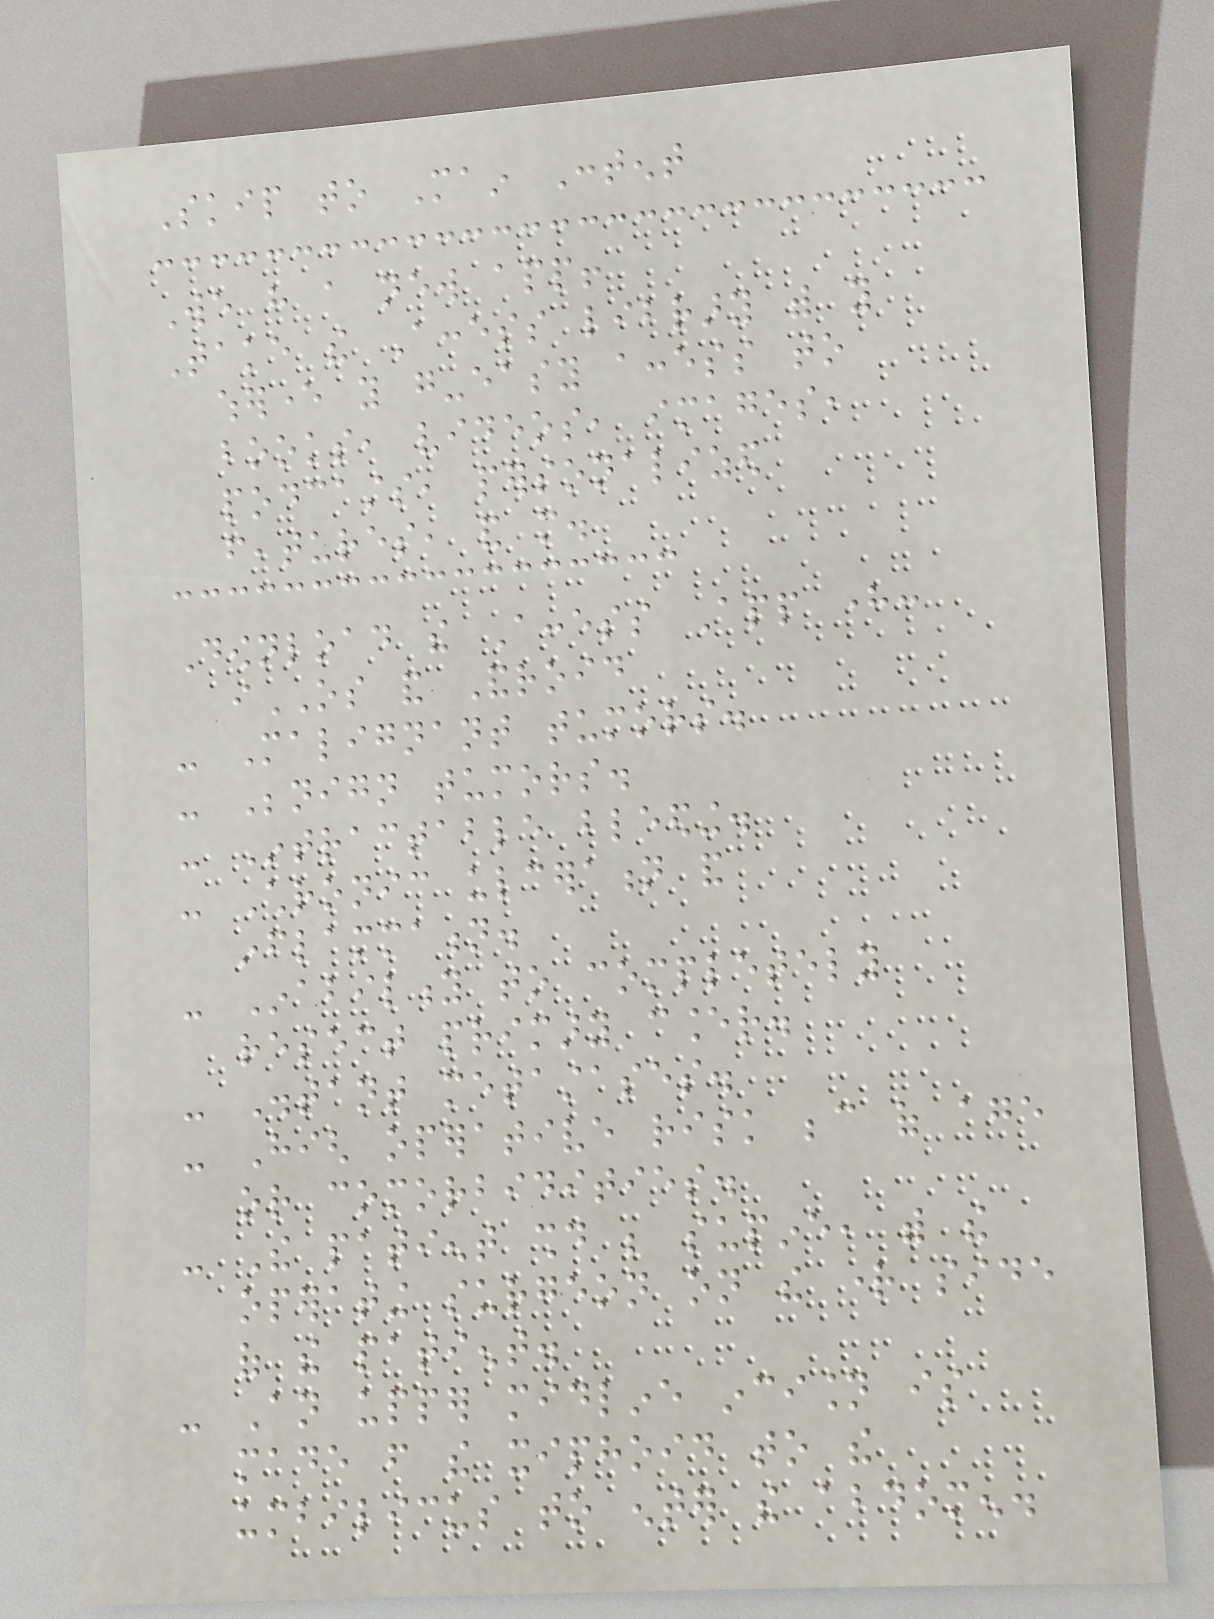Skip to Main Content
We have a new app!
Take the Access library with you
wherever you go-easy access to
books, videos, images,
podcasts, personalized
features, and more.
Download the Access App here:
iOS and Android
- Malignant tumors.
- Benign tumors.
- Intractable bleeding.
- Chronic ulceration and
inflammation.
- Inability to completely
resect primary cancer.
- Distant metastases.
- High operative risk because of age
or comorbidities.
- The patient should be supine, with the
operating surgeon on the right side
of the patient.
- An upper midline incision is
made from the xiphoid to the
umbilicus to enter the abdomen.
